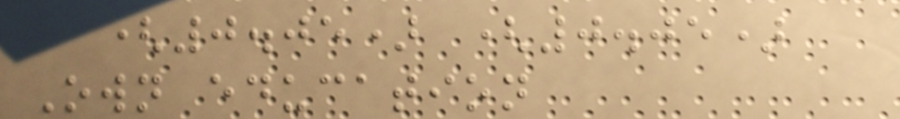(0.05) (0.05)
Own education
